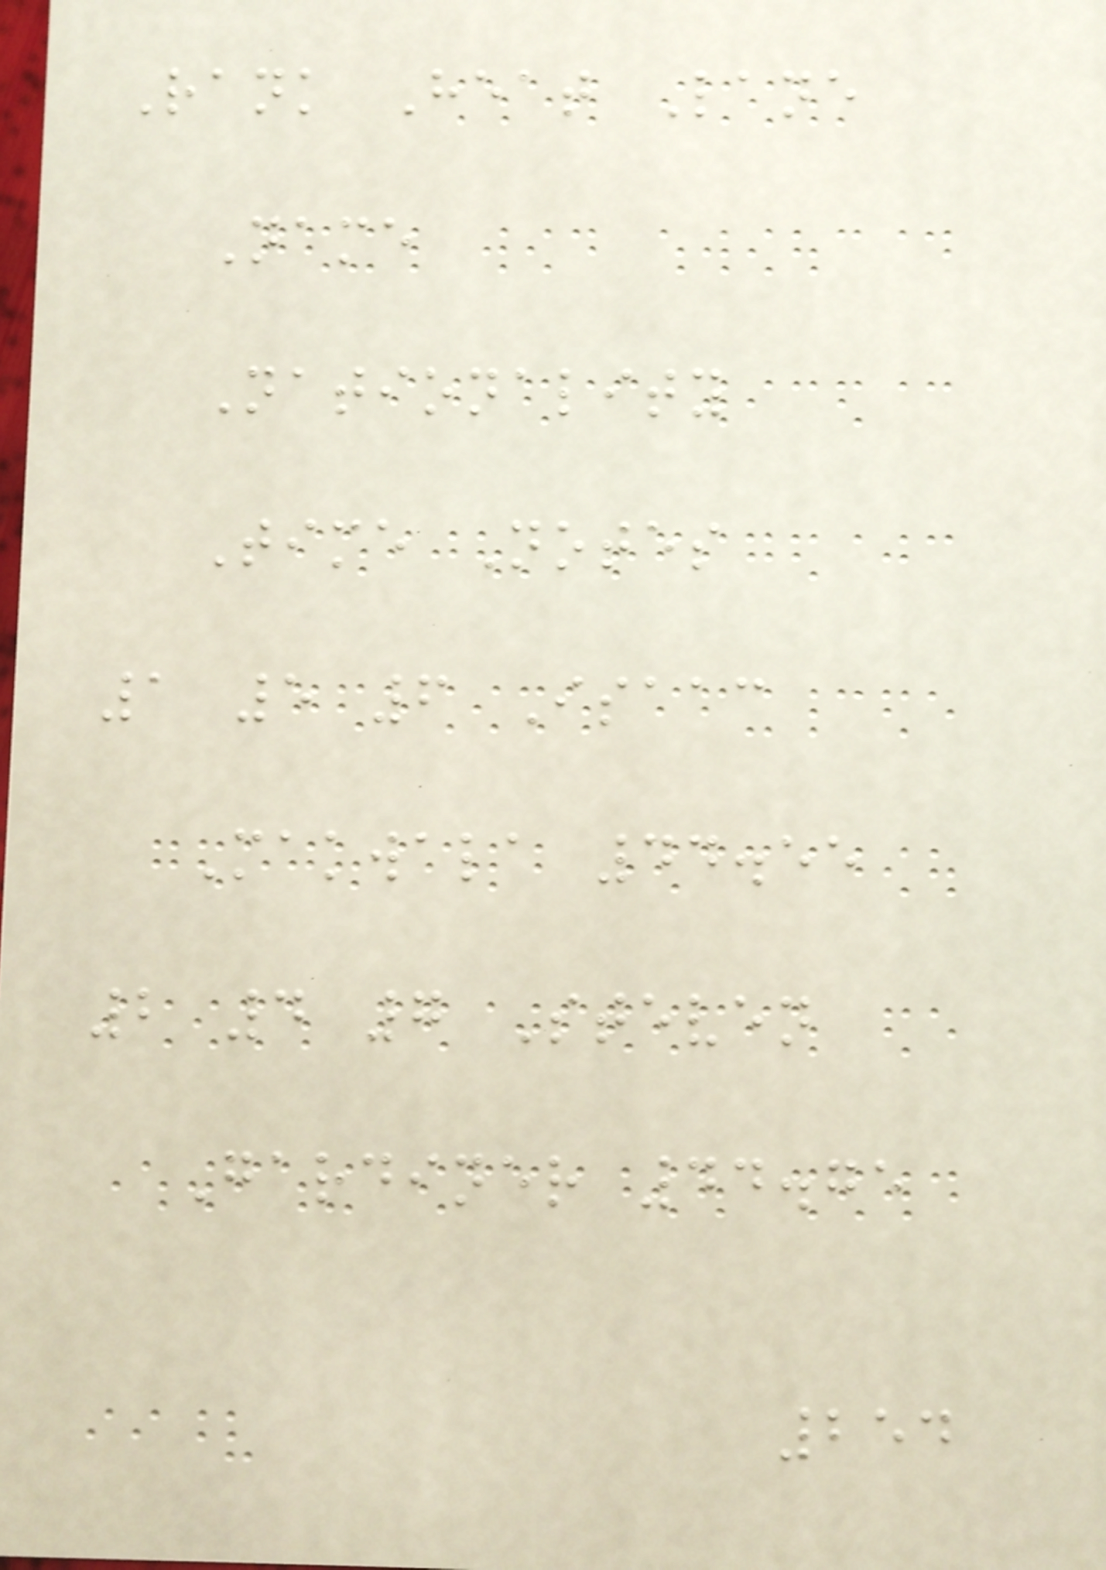Rank Heat Lane
Name
Nationality
Time Notes
1 5 6 Isaac
Makwala 44.55
2 4 7 Steven
Gardiner 44.75
254
